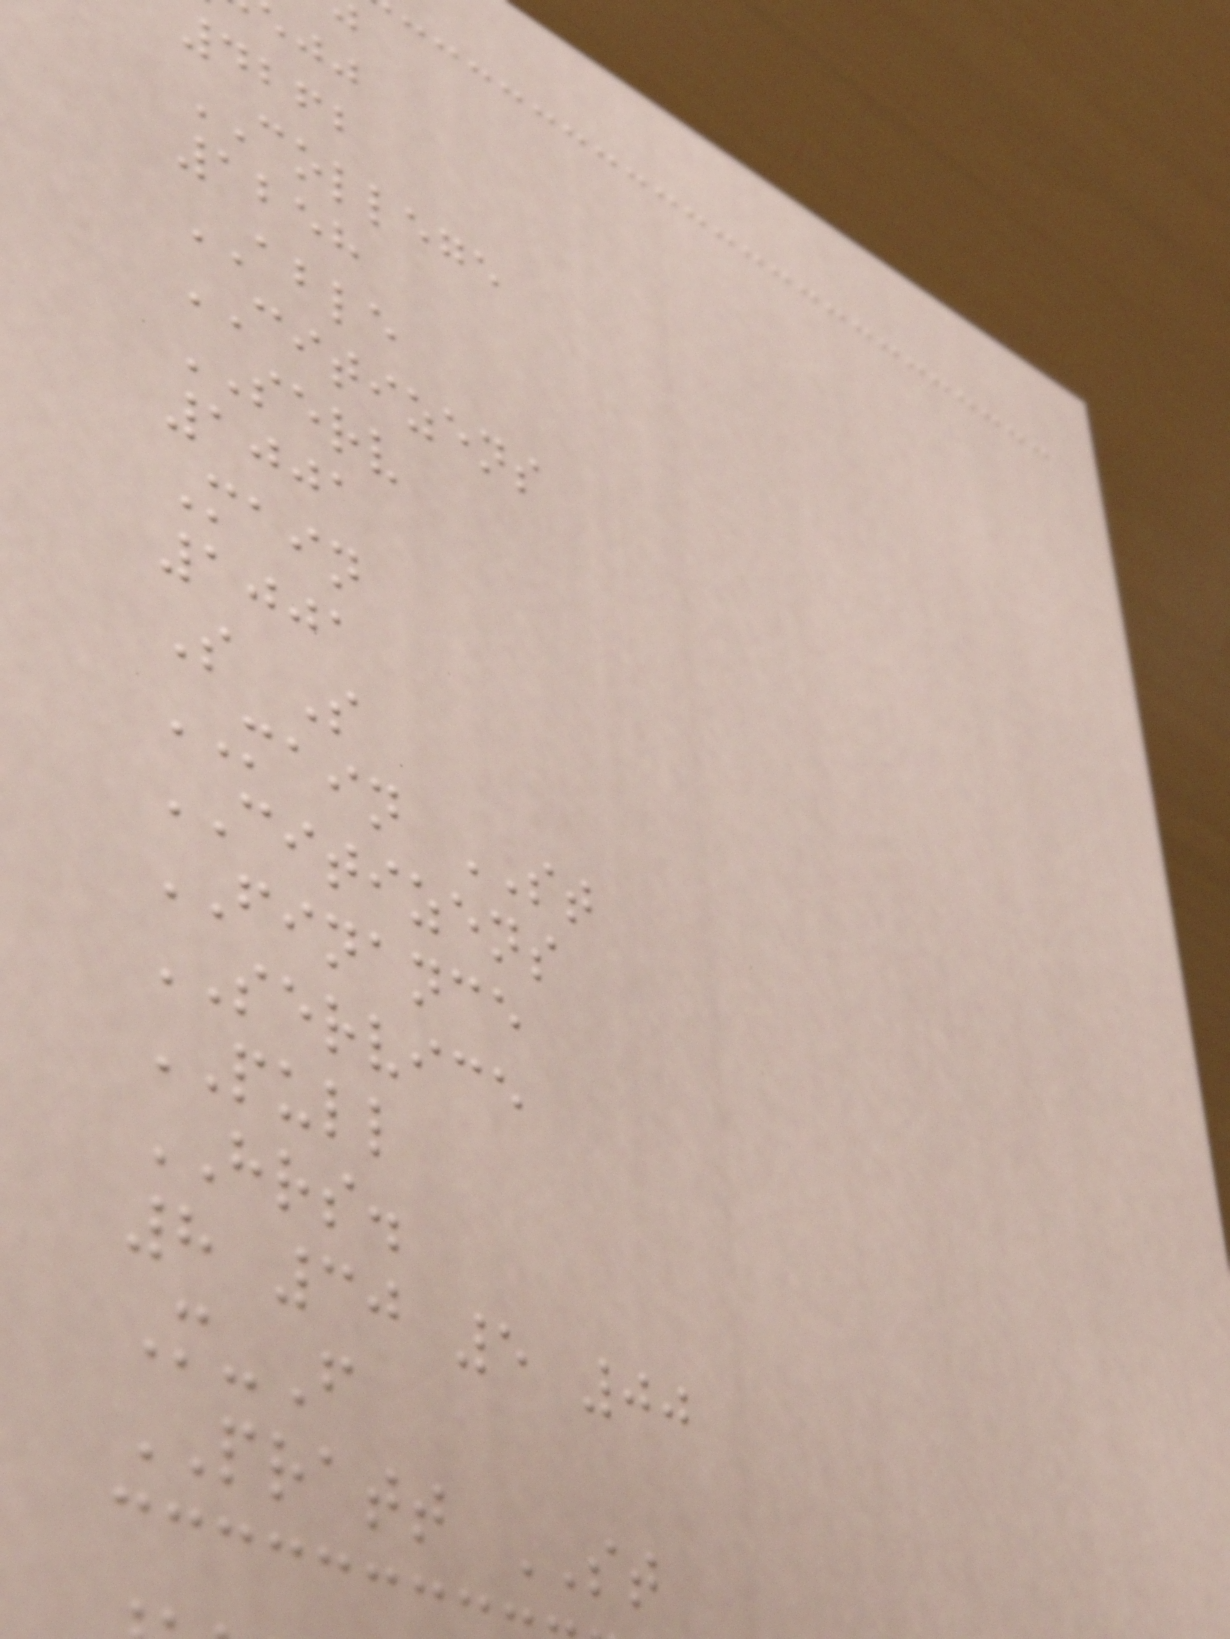4262
COLLEGE
1258
ABLE
CITIZENS
SERV
1001
Main
1001
S S
MAIN ST
CITIZENS
FINANCE
SERVICE
PULL
HRS.
8 30 5 00
M-F
PRATT ST
